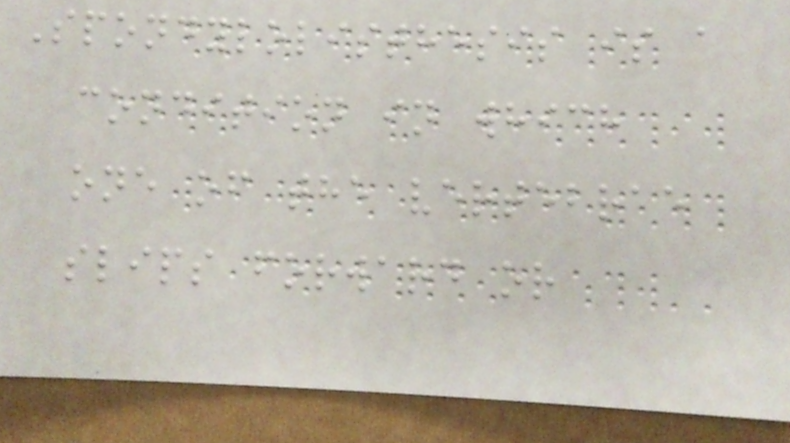Spondylolisthesis is a
condition in which
one of the vertebrae
slips forward or
